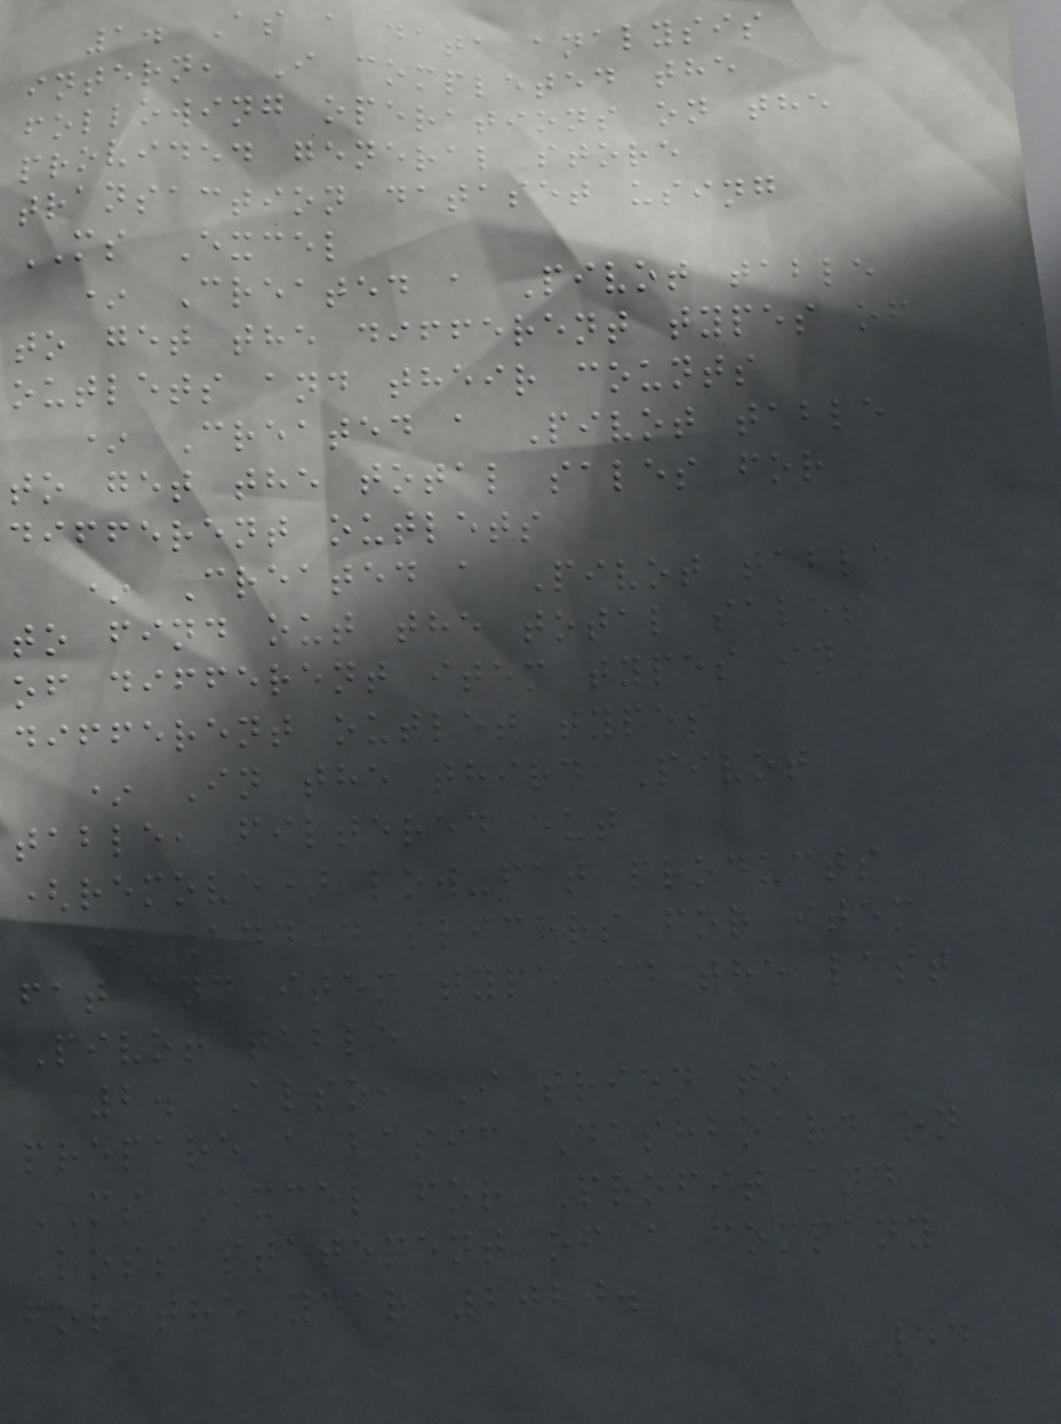1. As a data analysis
intern, I completed the
following operations on the
provided general store
transaction dataset using
MS Excel
* Created a Pivot table
to get the different types of
outlets and their counts
* Created a Pivot table
to get the total sales for
different outlets
* Created a Pivot table
to find out the total sales
of different item types in
different outlet types
* In the third Pivot
table, filtered out
(remove) low-fat products
* Added slicers for item
fat and item type in the last
Pivot table
2. Also, I tried to
prepare a basic Dashboard on
MS Excel for Profit and
Loss statement of a company
for the year 2020.
54
